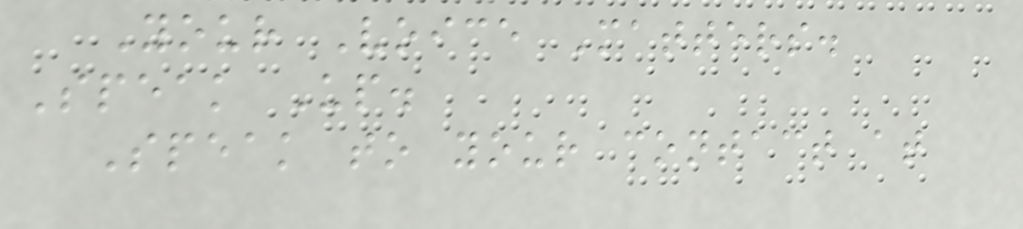Your Voice Matters.
Speak Up.
Speak to your contact at
